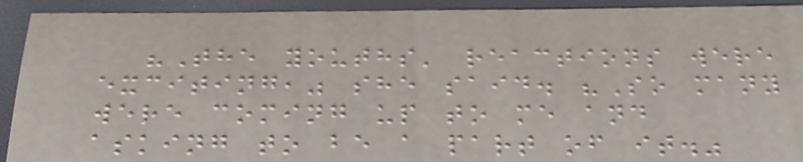"The youths' reactions were
exciting," she said. "So many
were coming up to me and
asking to be a part of it."
